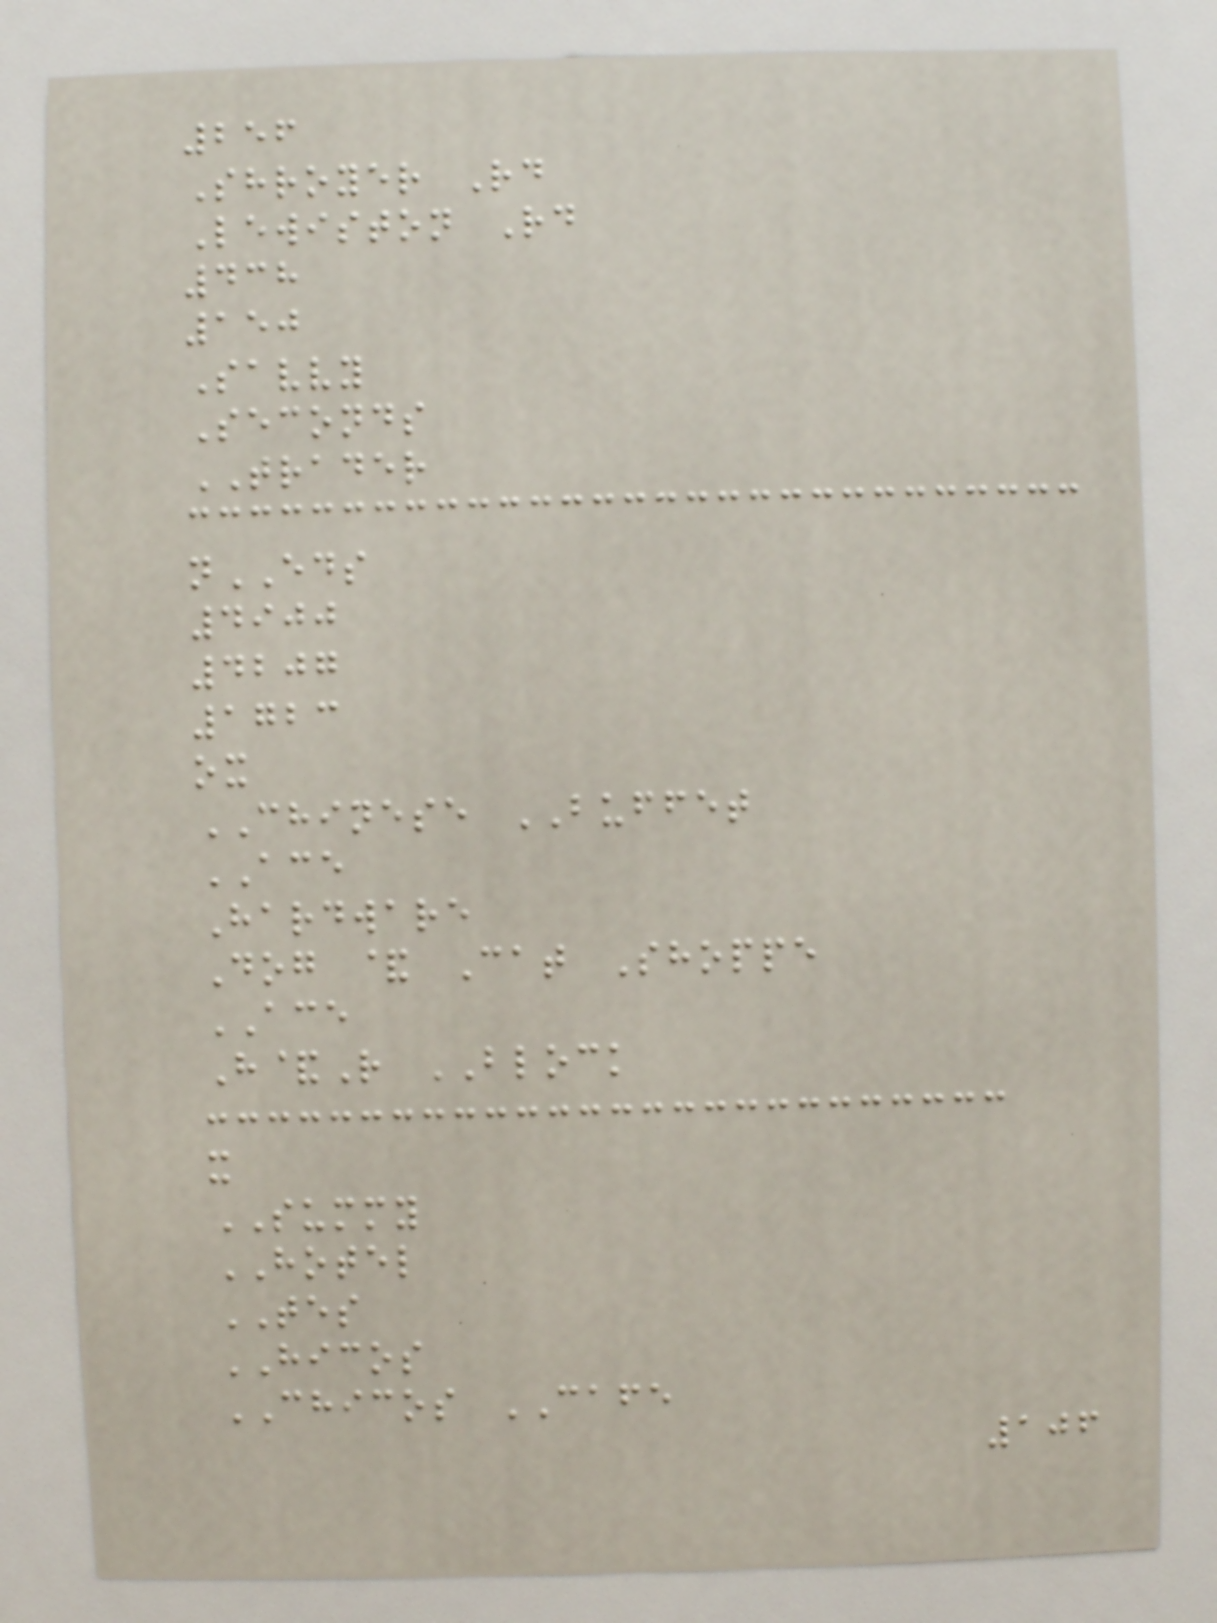256
Shroyer Rd
Lewiston Rd
438
150
Savvy
Seconds
TRADER
nEDS
4900
4207
1723
ox
CHINESE BUFFET
ACE
Hardware
Dog & Cat Shoppe
ACE
H&R BLOCK
x
SUMMY
HOTEL
TES
HICOS
CHICOS CAFE
106
